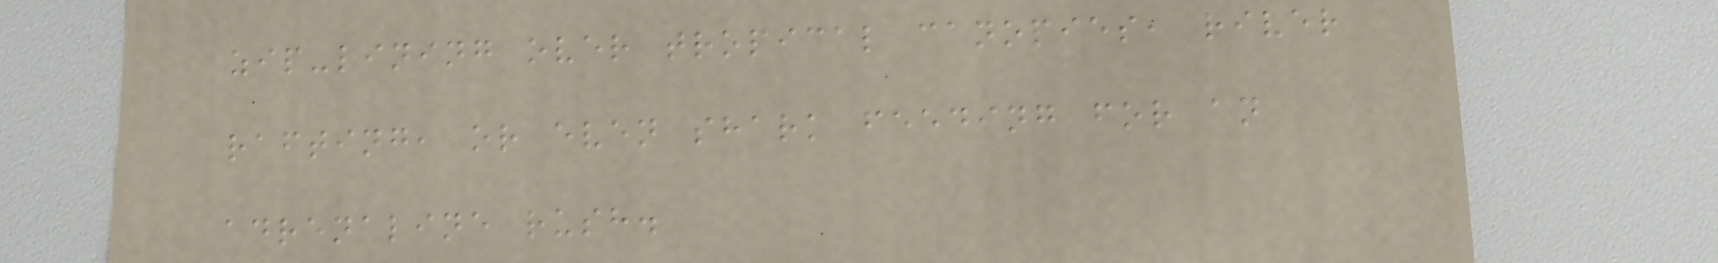zip-lining over tropical canopies, river
rafting, or even shark feeding for an
adrenaline rush.
